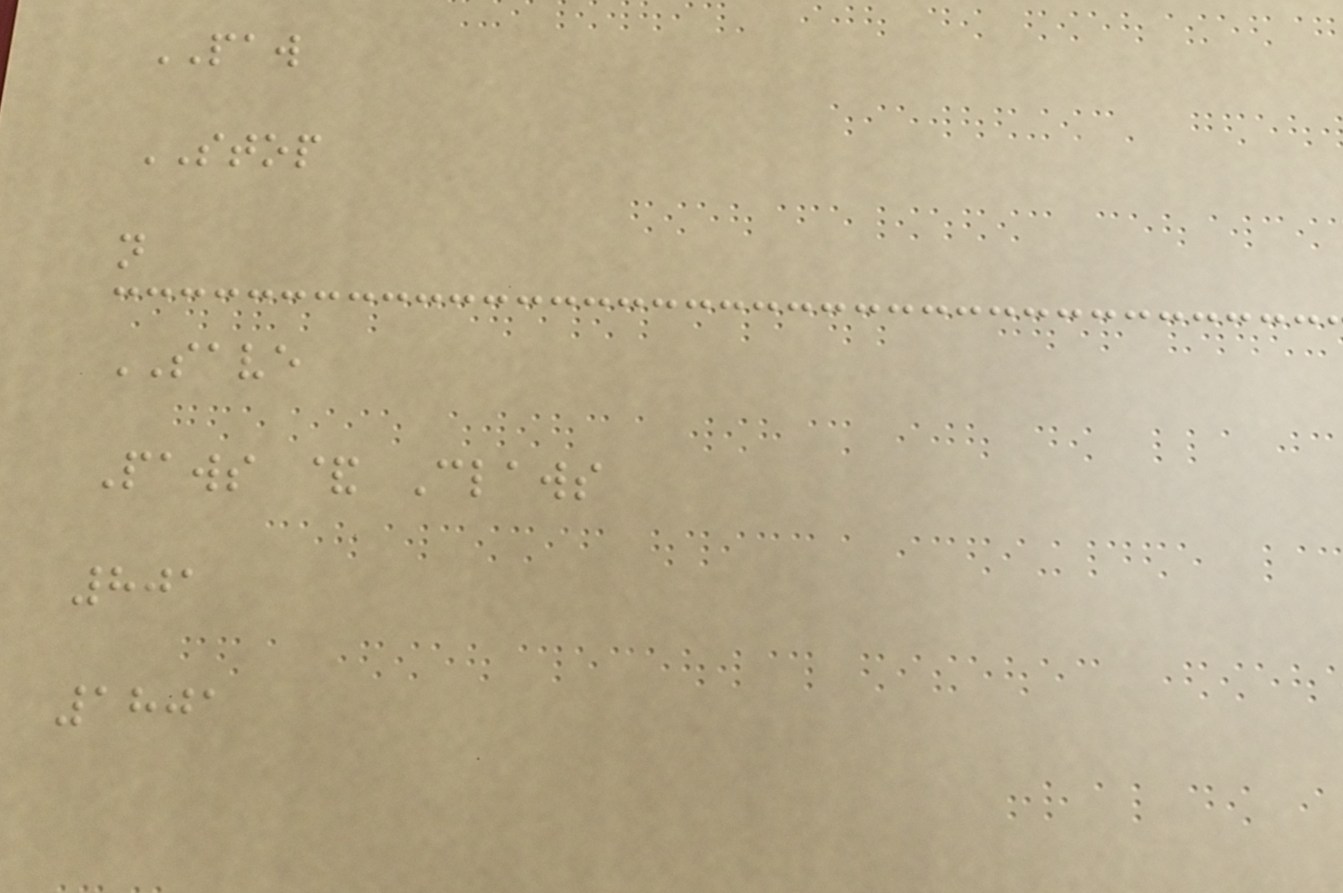PAW
STOP
n
SAVE
Paws & Claws
801
1801
